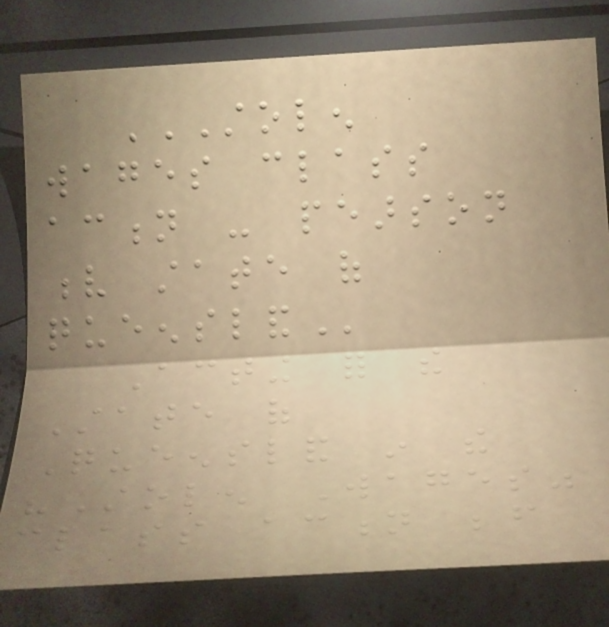STOLEN
WAGES CLASS
ACTION - PEARSON
V STATE OF
QUEENSLAND
Acting for the
State of
Queensland in the
"Stolen Wages"
class action before
